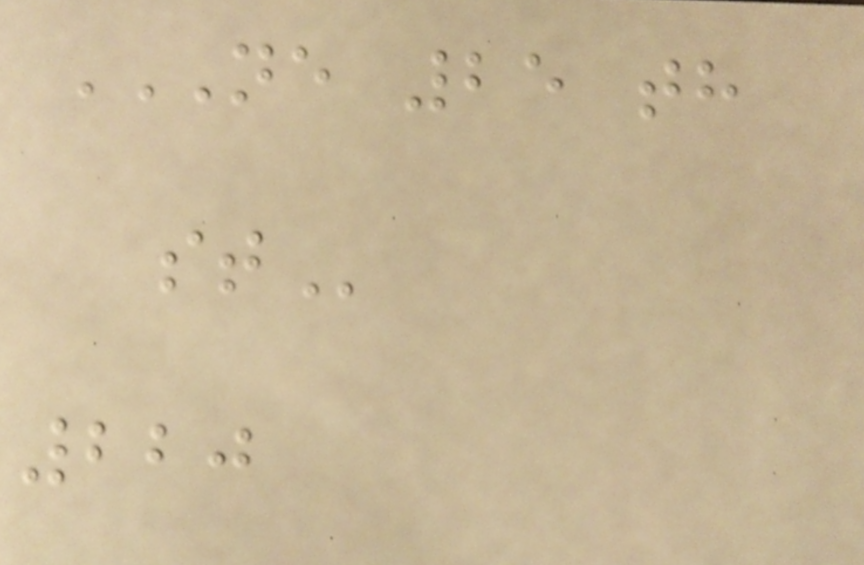NE 25 TH
ST
220
